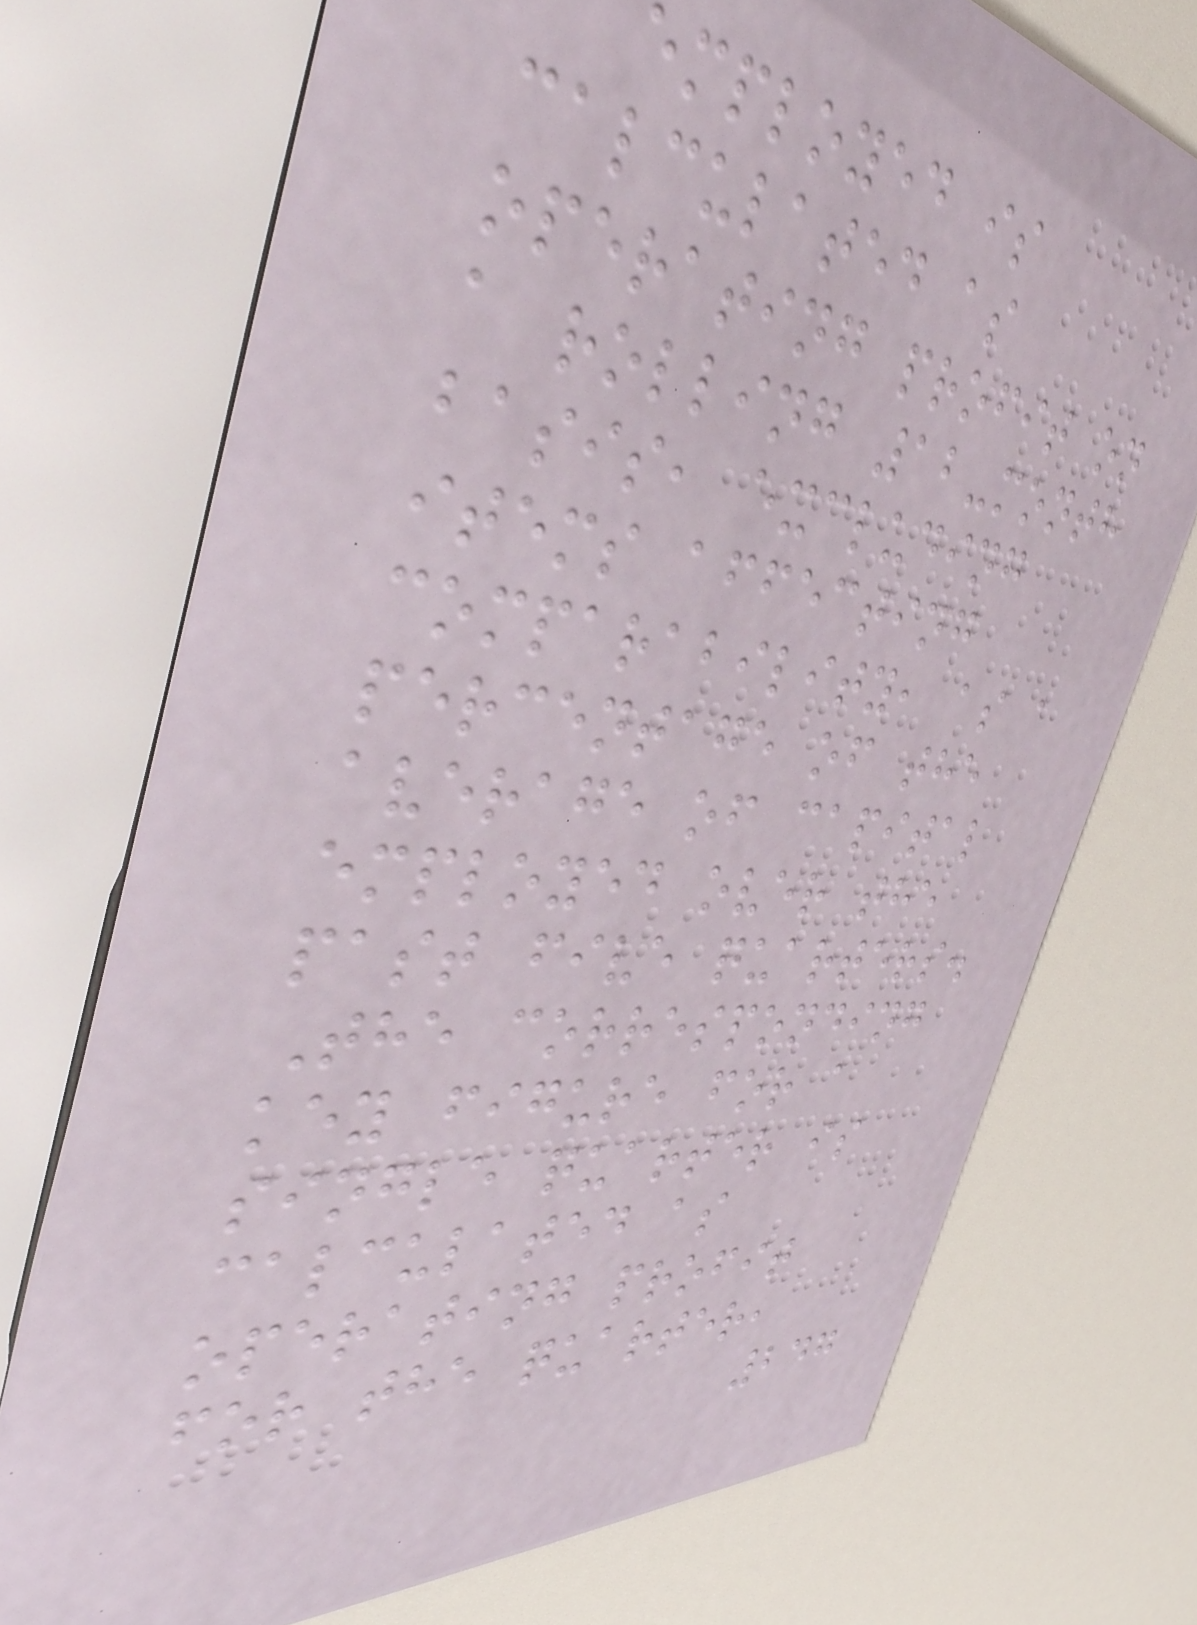employed is
calculated as
operating profit on
a rolling 12-month
basis, excluding
items affecting
comparability, as a
percentage of the
average of capital
employed over the
past five quarters.
The corresponding
key figure for a
single quarter is
calculated as
operating profit
for the quarter,
247
